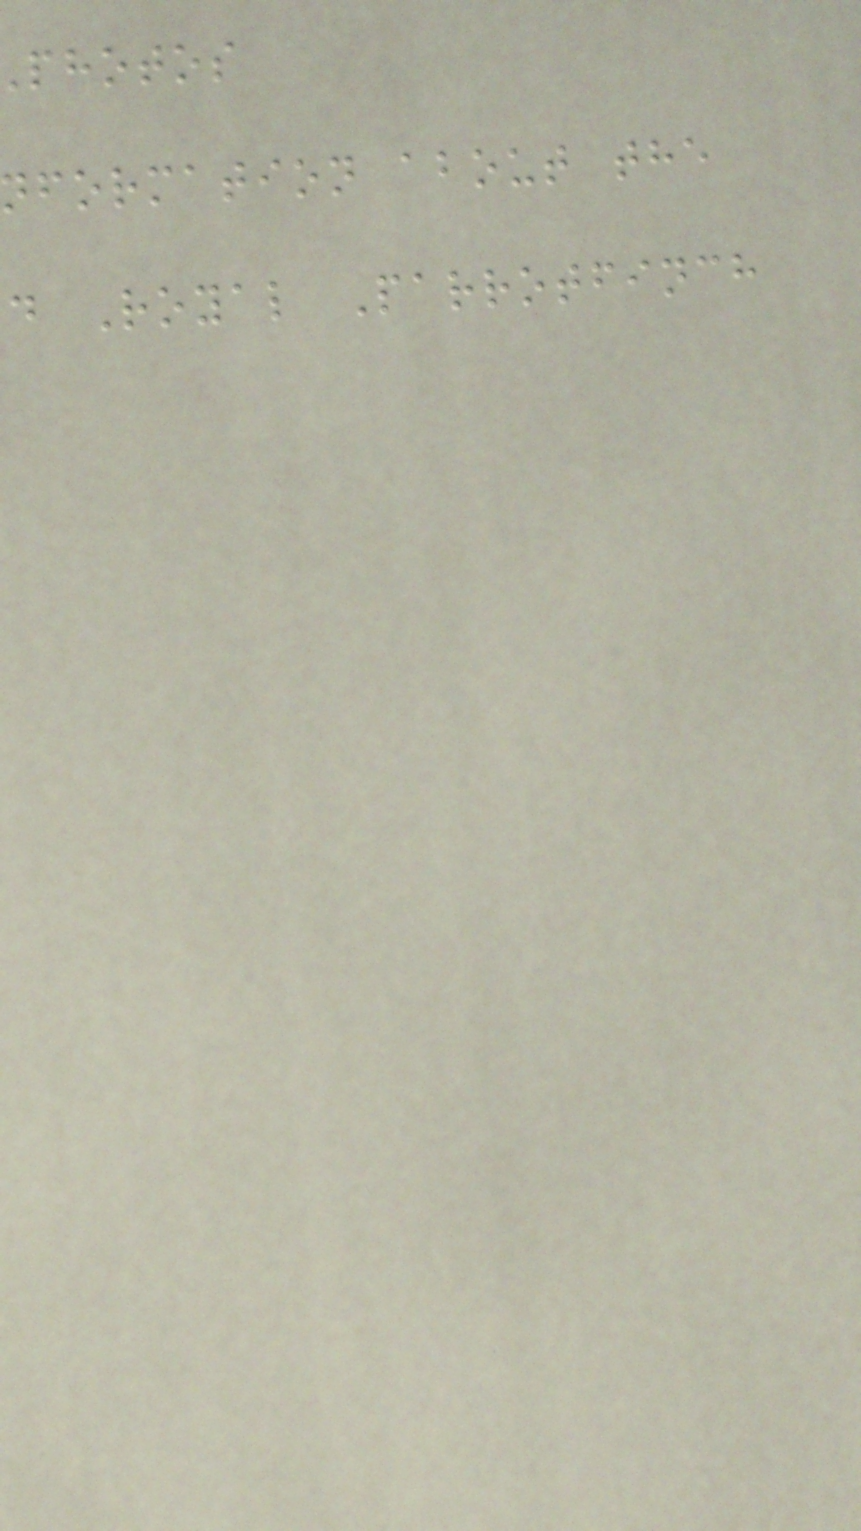photos
formation about the
d Royal Parrotfinch
